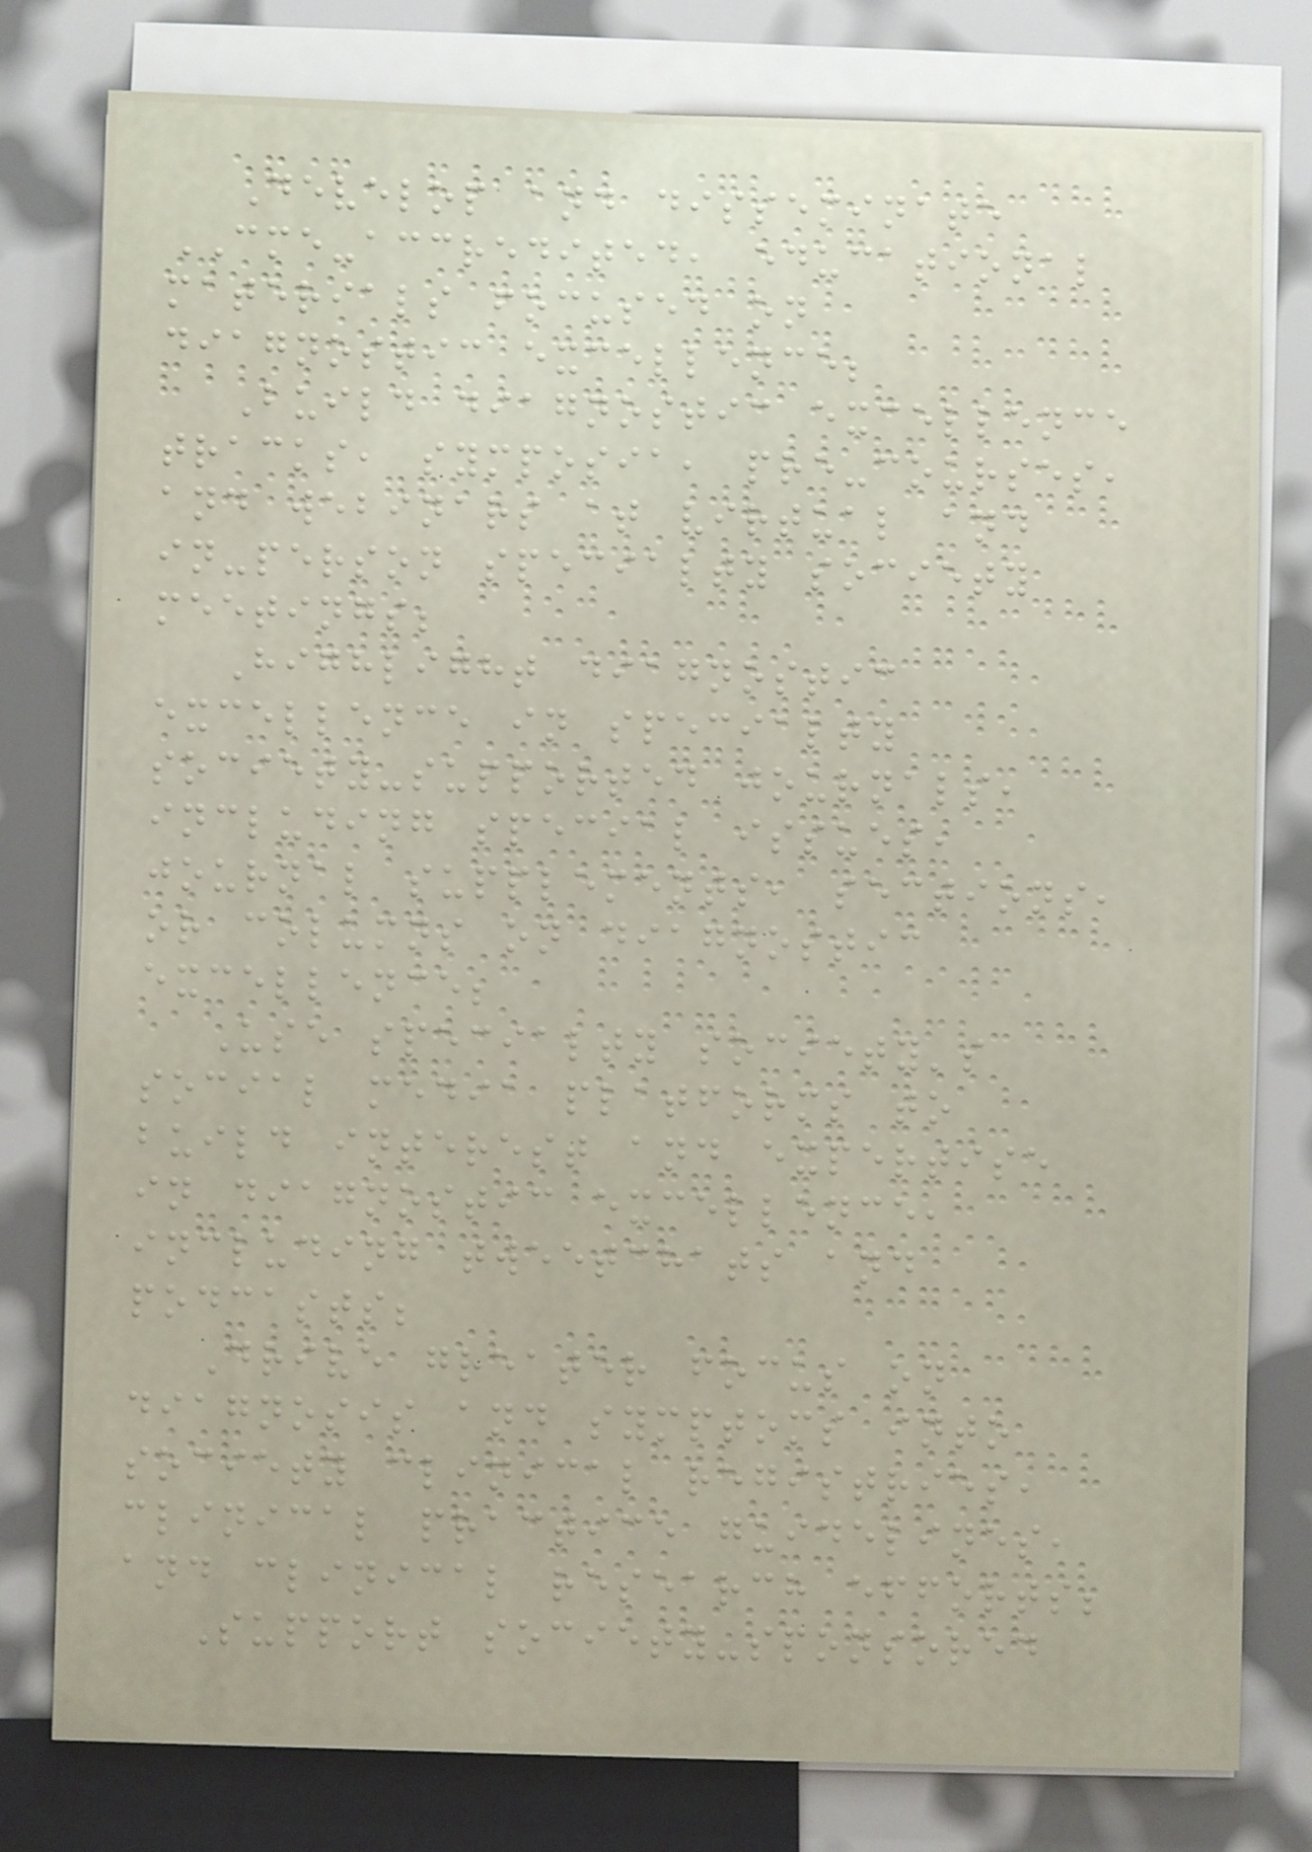Develop and disseminate
CME-accredited, educational
materials focused on
diagnostic excellence;
Build diagnostic excellence
tracks, symposia, pre-courses,
and webinars at virtual and
in-person specialty society
meetings;
Highlight diagnostic
excellence in specialty
society-supported journals,
including special issues,
journal supplements, sections,
or columns on diagnostic
excellence;
Use specialty society's
social media platforms to
build interest and expertise
in diagnostic excellence,
including tweetchats and
podcasts;
Drive greater focus on
diagnosis and symptoms into
society clinical registries,
clinical practice guidelines,
and clinical research efforts;
Support society-sponsored
